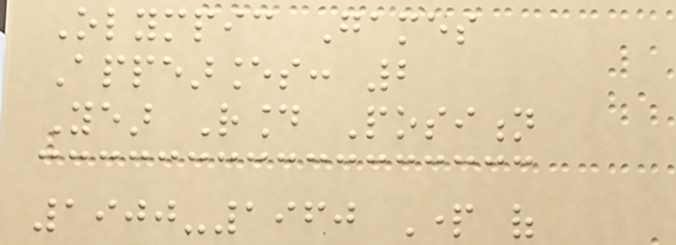Olympic Games
Appearances: 2
Year Round Position
1900-1960 Part of
